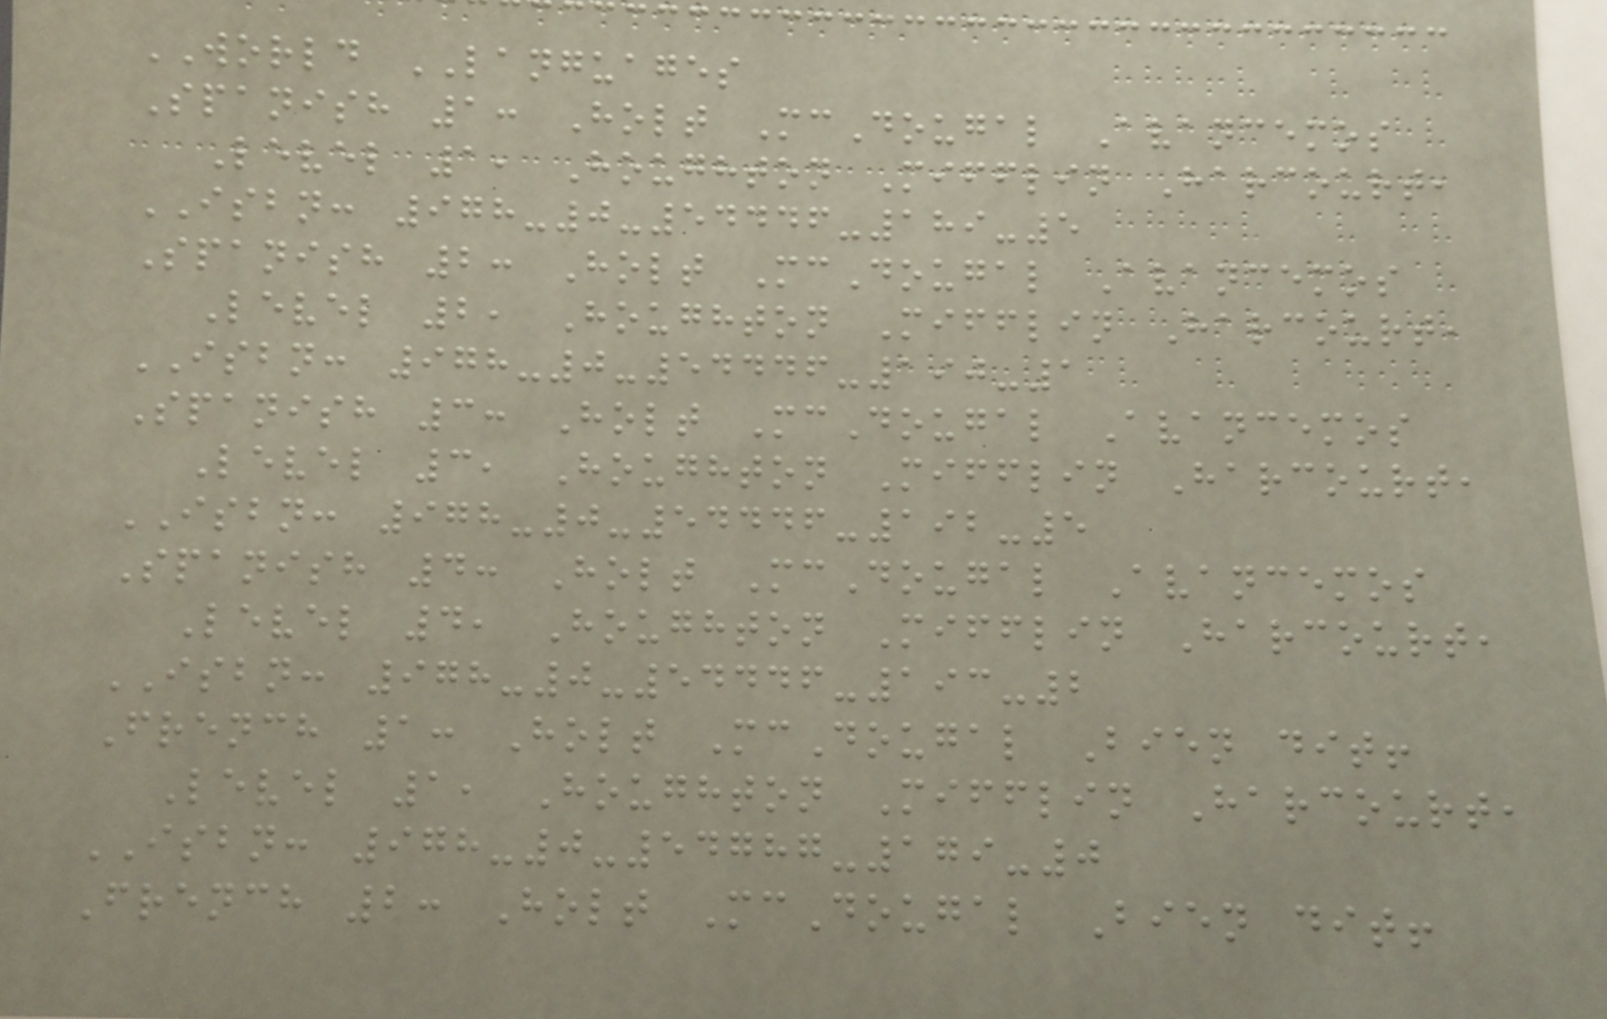WORLD LANGUAGES
Spanish 1: Holt McDougal Avancemos
Level 1, Houghton Mifflin Harcourt,
ISBN: 978-0-54446-189-5
Spanish 2: Holt McDougal Avancemos
Level 2, Houghton Mifflin Harcourt,
ISBN: 978-0-54446-190-1
Spanish 3: Holt McDougal Avancemos
Level 3, Houghton Mifflin Harcourt,
ISBN: 978-0-54446-192-5
Spanish 4: Holt McDougal Avancemos
Level 4, Houghton Mifflin Harcourt,
ISBN: 978-0-54446-193-2
French 1: Holt McDougal Bien dit!
Level 1, Houghton Mifflin Harcourt,
ISBN: 978-0-54787-179-0
French 2: Holt McDougal Bien dit!
